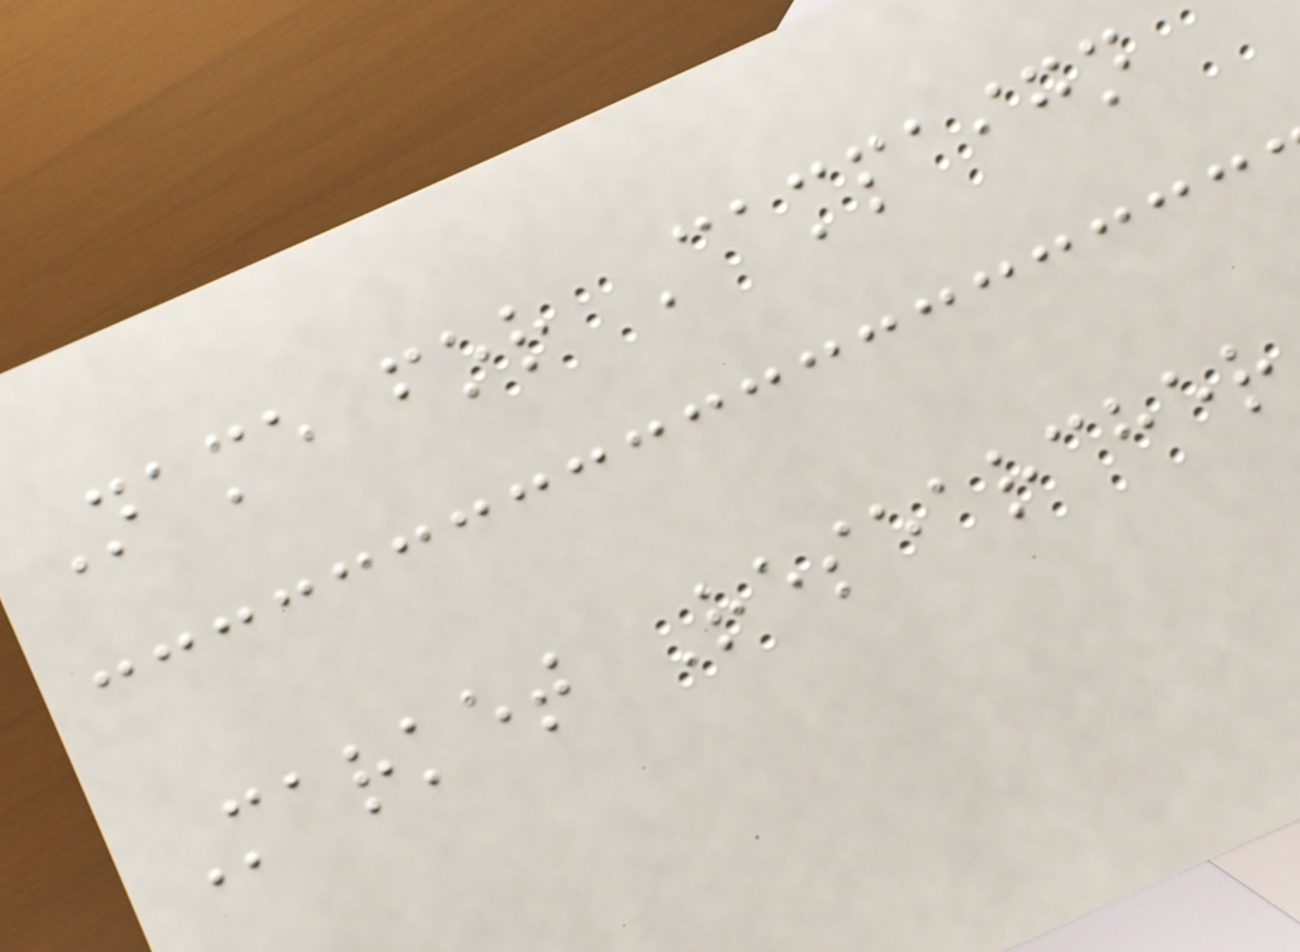Name for Campaign
Market Researcher
